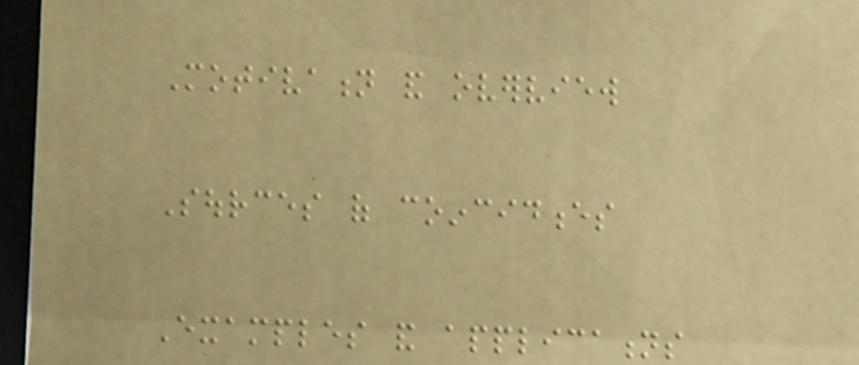Motivation and overview
Sources of coincidences
Examples and applications
